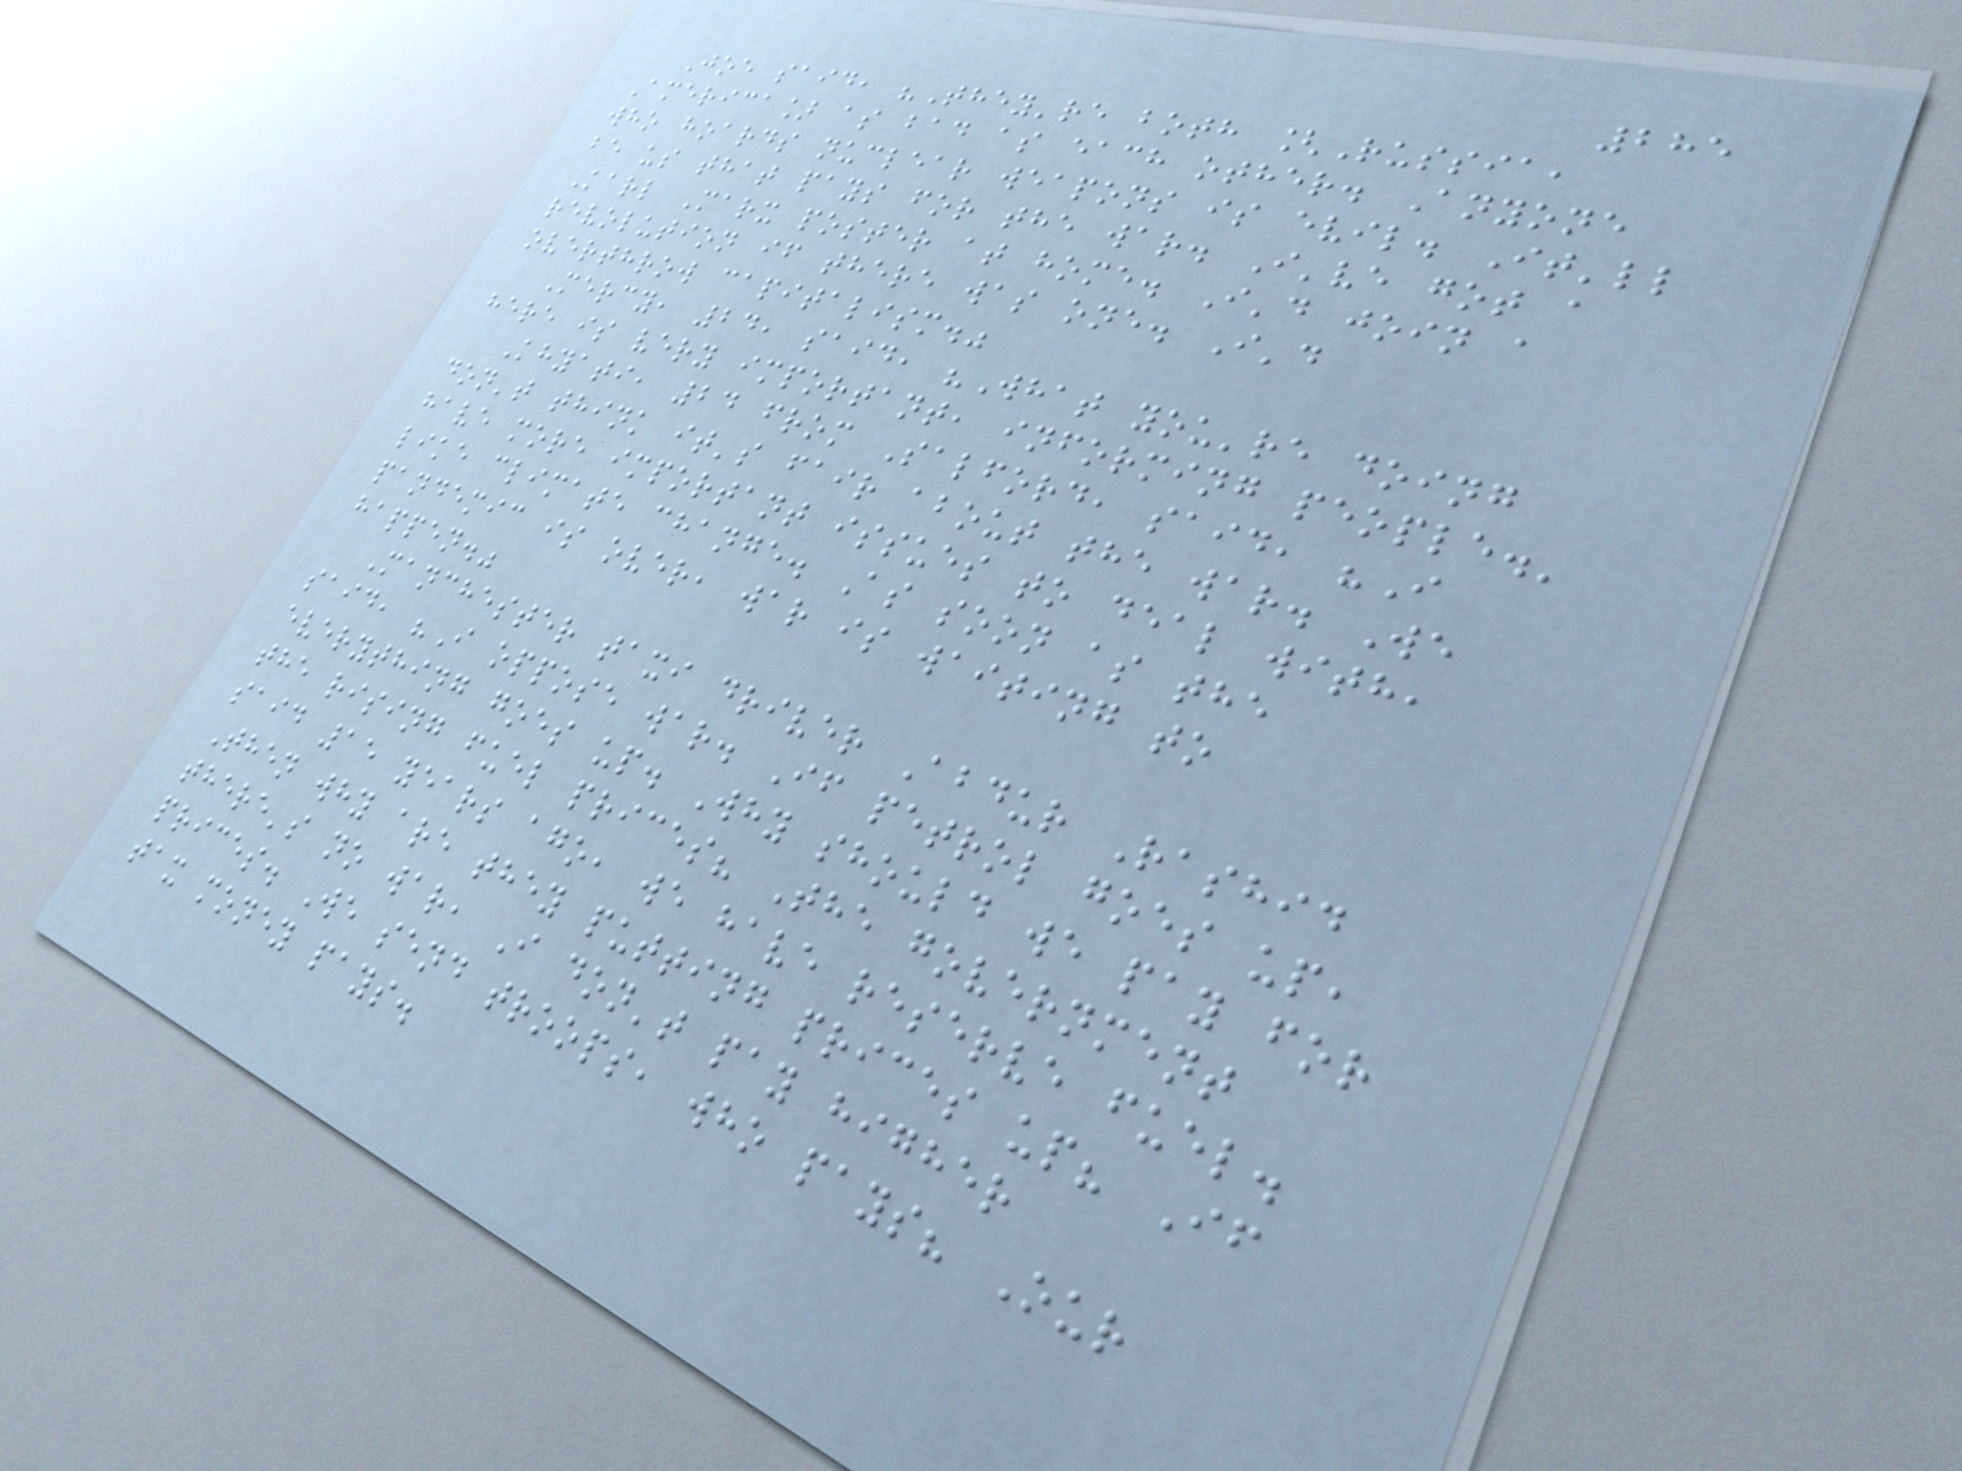285
Joe said, "They're both [Russia,
America] as bad as each other. Anyone
who hoards nuclear weapons is evil. It'll
be us that pays for the war. I've got a
Karl Marx poster at home. I'd join a
revolution if there was one. I'd
overthrow capitalism."
Mercy, 24, said, "What you're doing
here is very important, informing people.'
Khyati, 24 from Salford, said, "I
don't think it's fair about the war. We
have more important issues to deal with,
like climate change. As soon as the
pandemic is over, war is waiting to
happen."
Manchester taxi driver Abdur Rashid
said, "I oppose war. If petrol goes up,
everything goes up. Why should we pay for
the rising fuel prices? The government
said 15 years ago, we have reserve fuel.
Then why are they putting prices up? If
there's no war, I don't pay higher
prices. We send troops, who pays? Our
tax money pays.
